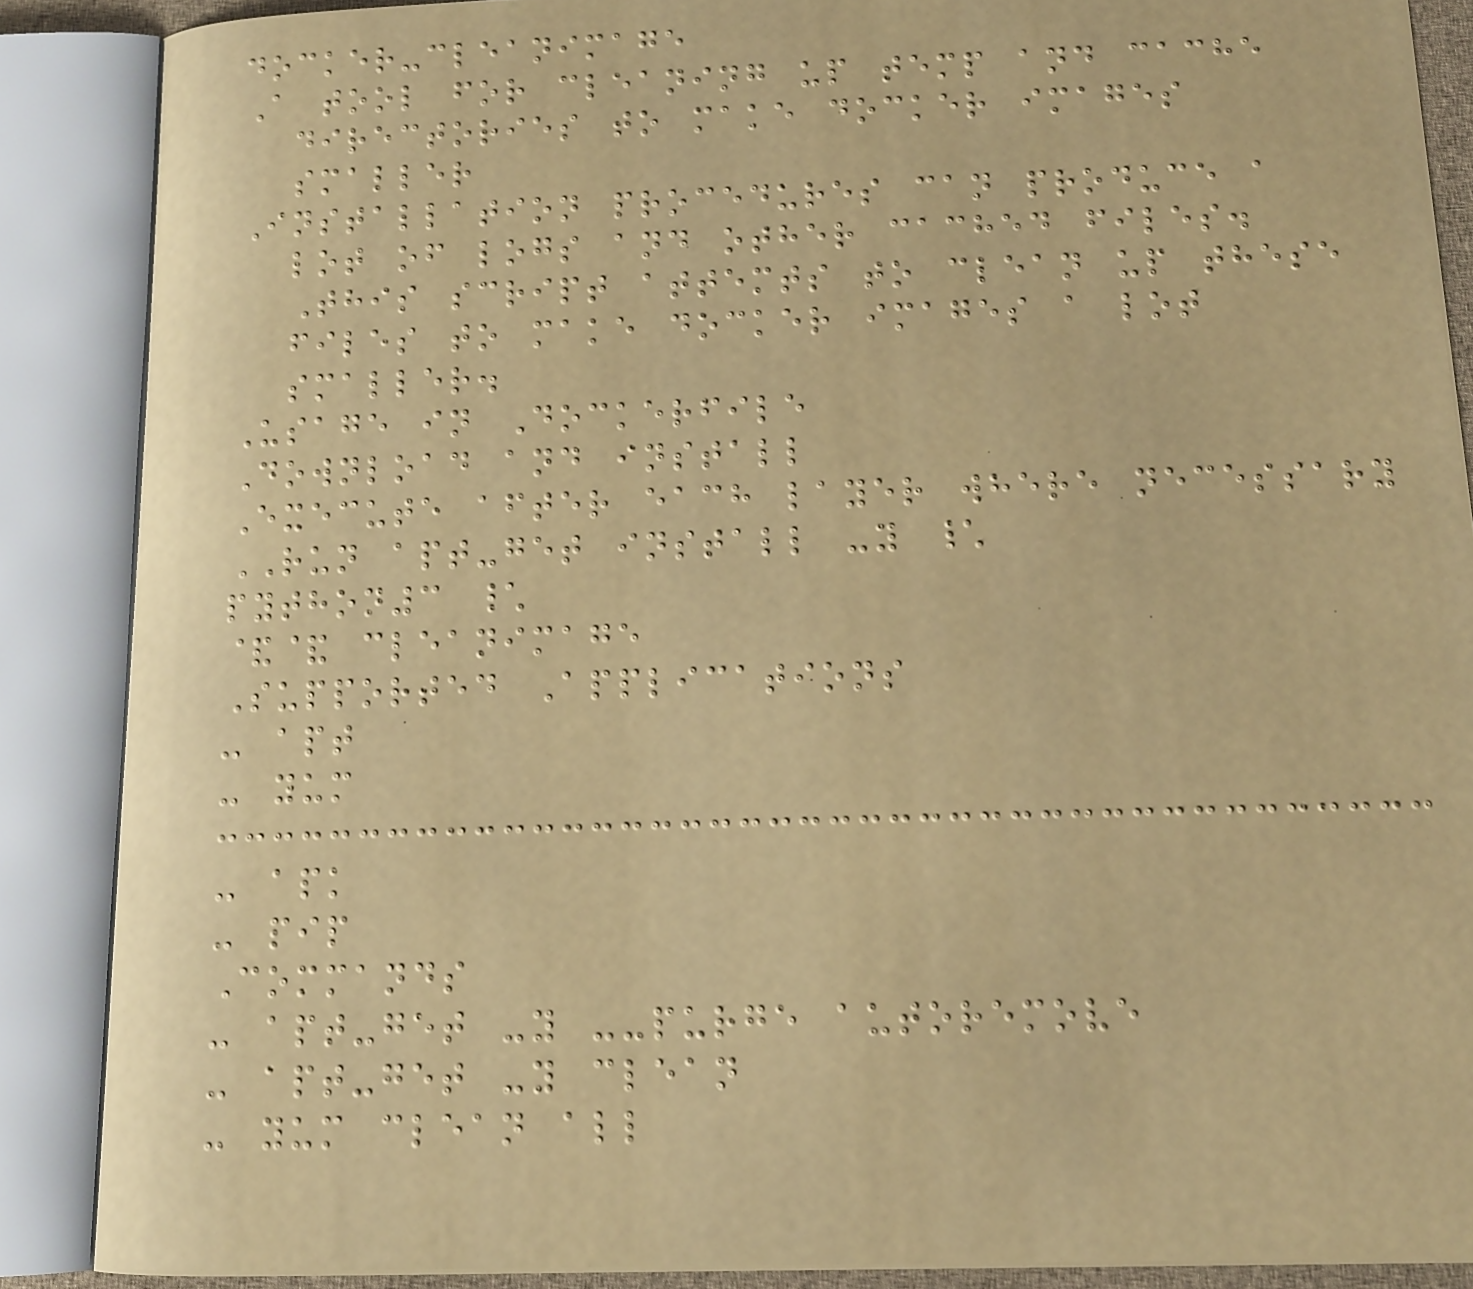docker-cleanimage
A tool for cleaning up temp and cache
directories to make docker images
smaller
Installation procedures can produce a
lot of logs and other cached files.
This script attemts to clean up these
files to make docker images a lot
smaller.
Usage in Dockerfile
Download and install
Execute after each layer where necessary
RUN apt-get install -y \
python3 \
&& cleanimage
Supported Applications
- apt
- yum
- apk
- pip
Commands
- apt-get -y --purge autoremove
- apt-get -y clean
- yum clean all
